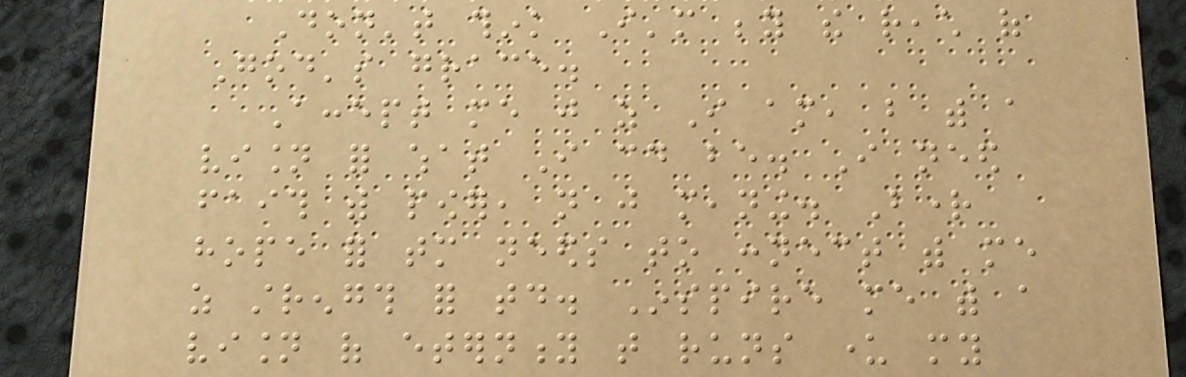Don't think I'm beyond the reach of
God's grace.
Accept me just as I am, but with a
vision for what I could be. I need
faith with power, not just meaning. Bright
hope for tomorrow needs to connect with me
as strength for today. Inspire me with a
vision of eternity that runs under my
